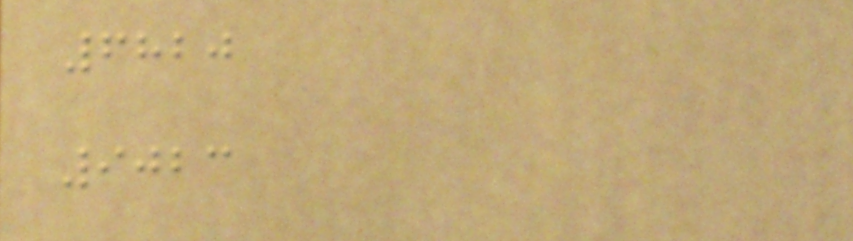6820
9023
